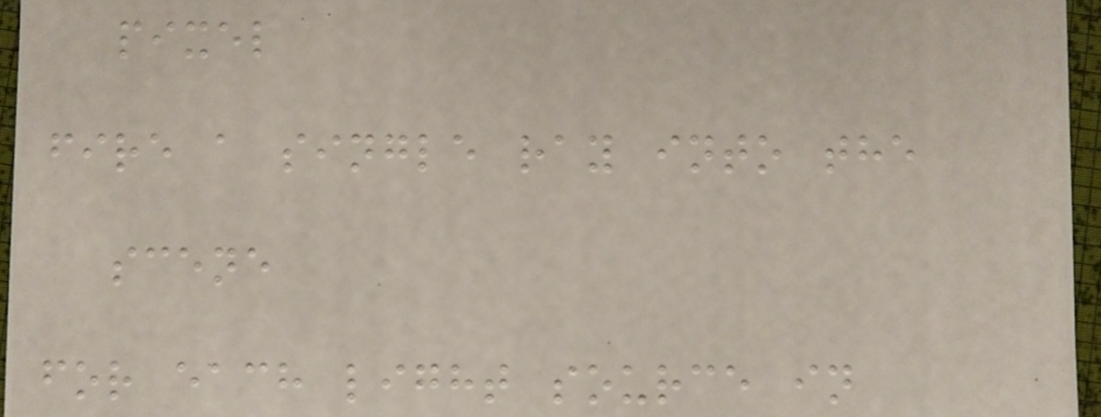pixel
fire a single ray into the
scene
for each light source in
